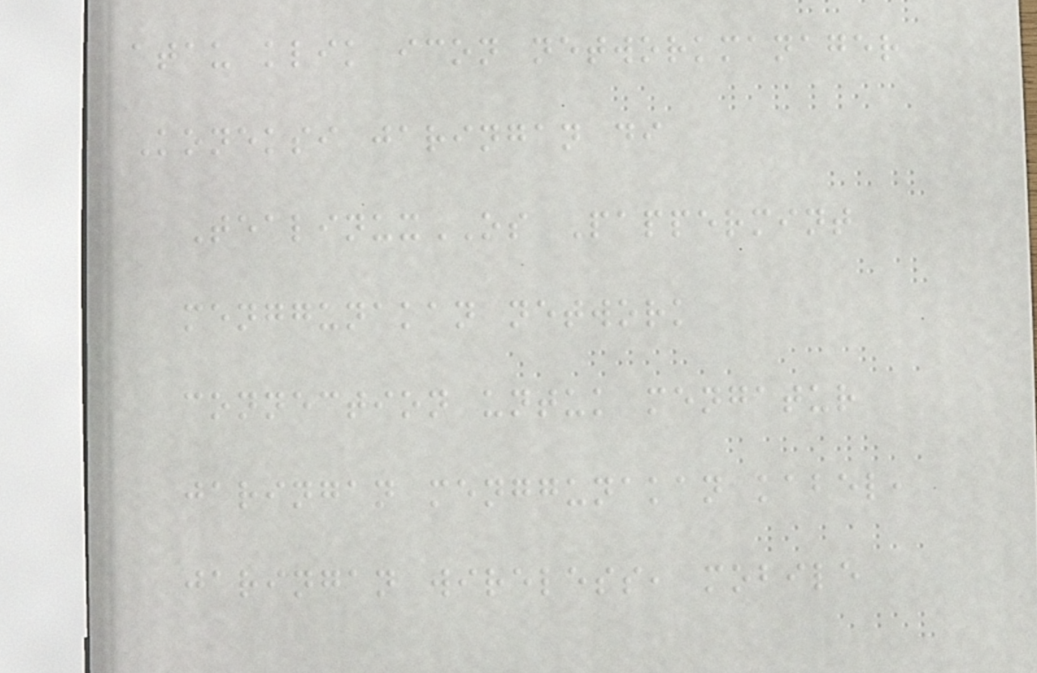atau klik icon networkmanager
Koneksi jaringan di
TealinuxOS Pappermint
menggunakan network
connection untuk mengatur
jaringan menggunakan kabel,
jaringan wireless, mobile
